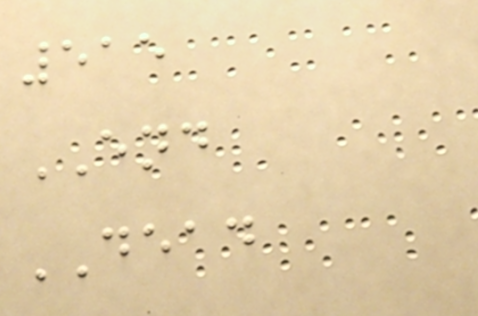515
END
DEAD
